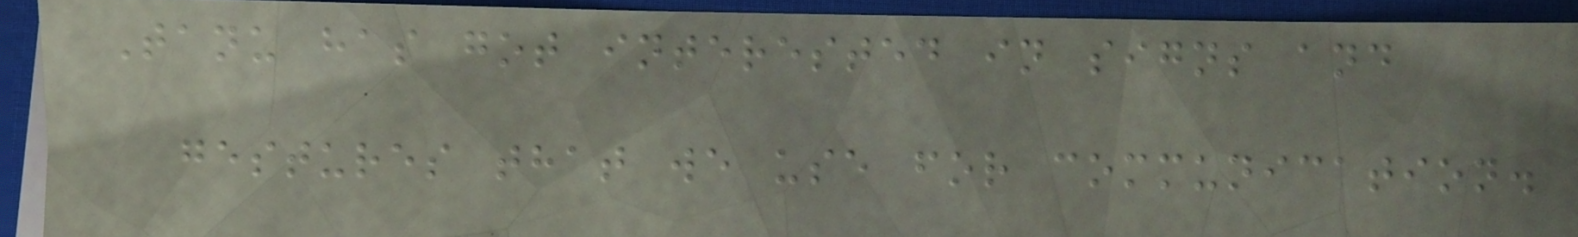Tanu has got interested in signs and
gestures that we use for communication.
